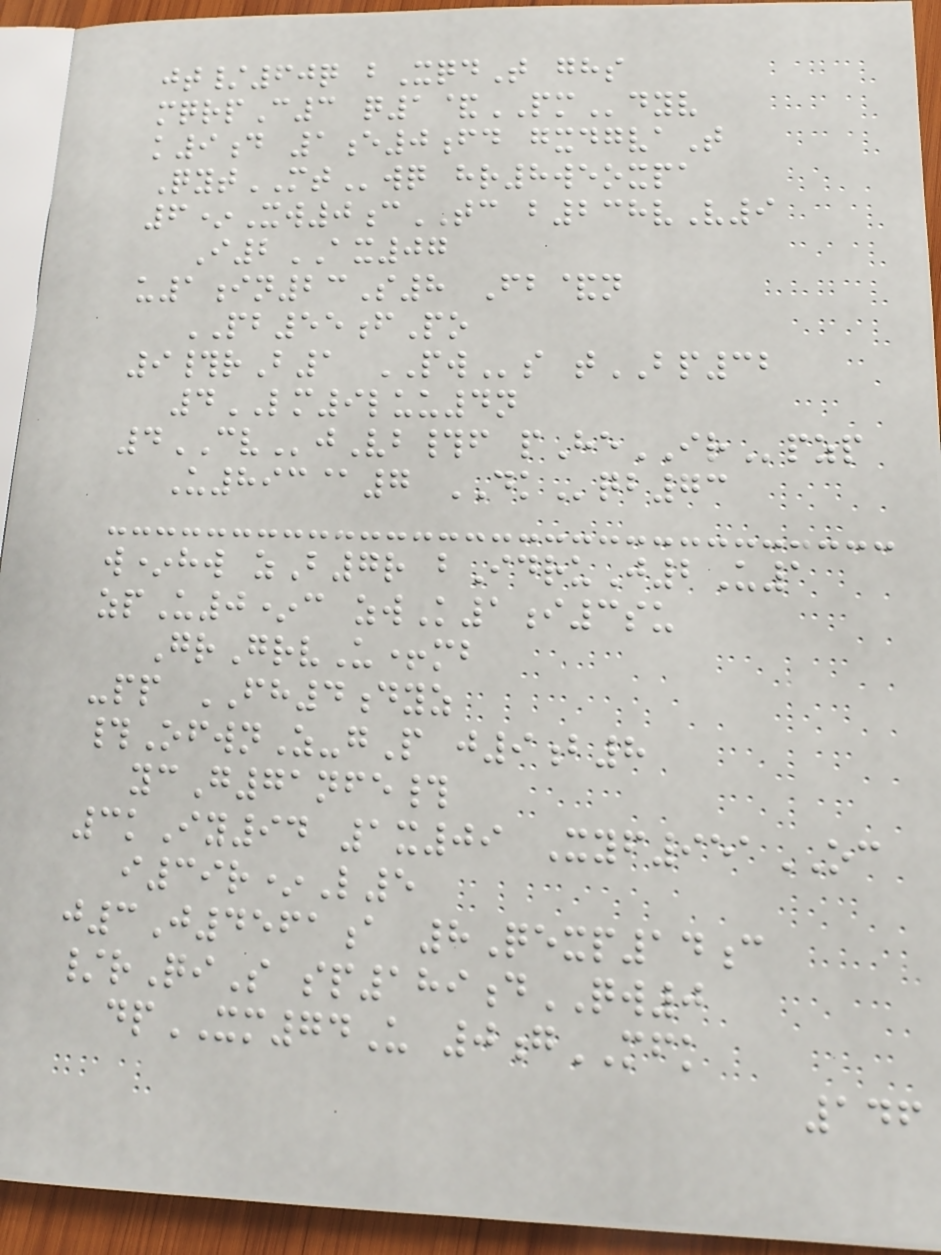jt/60q bXqdT ghs
mqrpC3 q1&PMdyv
k9d 1e0fd gxdgvaT
QytMTwq hr8weoxpa
6*Xw0cTC b238vV9
I2AX07
u1in23S8 Fb&n
PB55fPo
9#rB1 PWs tBP32
4LM9luu4n
4CVjVb#f pHeIRpzp
U893@7 DKqb73
w*hw zB7r bIdruJ2U1
zpU0*c zwK1i3su
GrGrvU+mb
-pp FH4dyz
#OfwnZ-gP j9b8
ycG71nfe#
3kIy94 1x09 Xyf951OC
i39r*L5
j3J4561a 8Qexp14c
/rQiS sp189dQW0
dpXM74U 0gMFK
146
